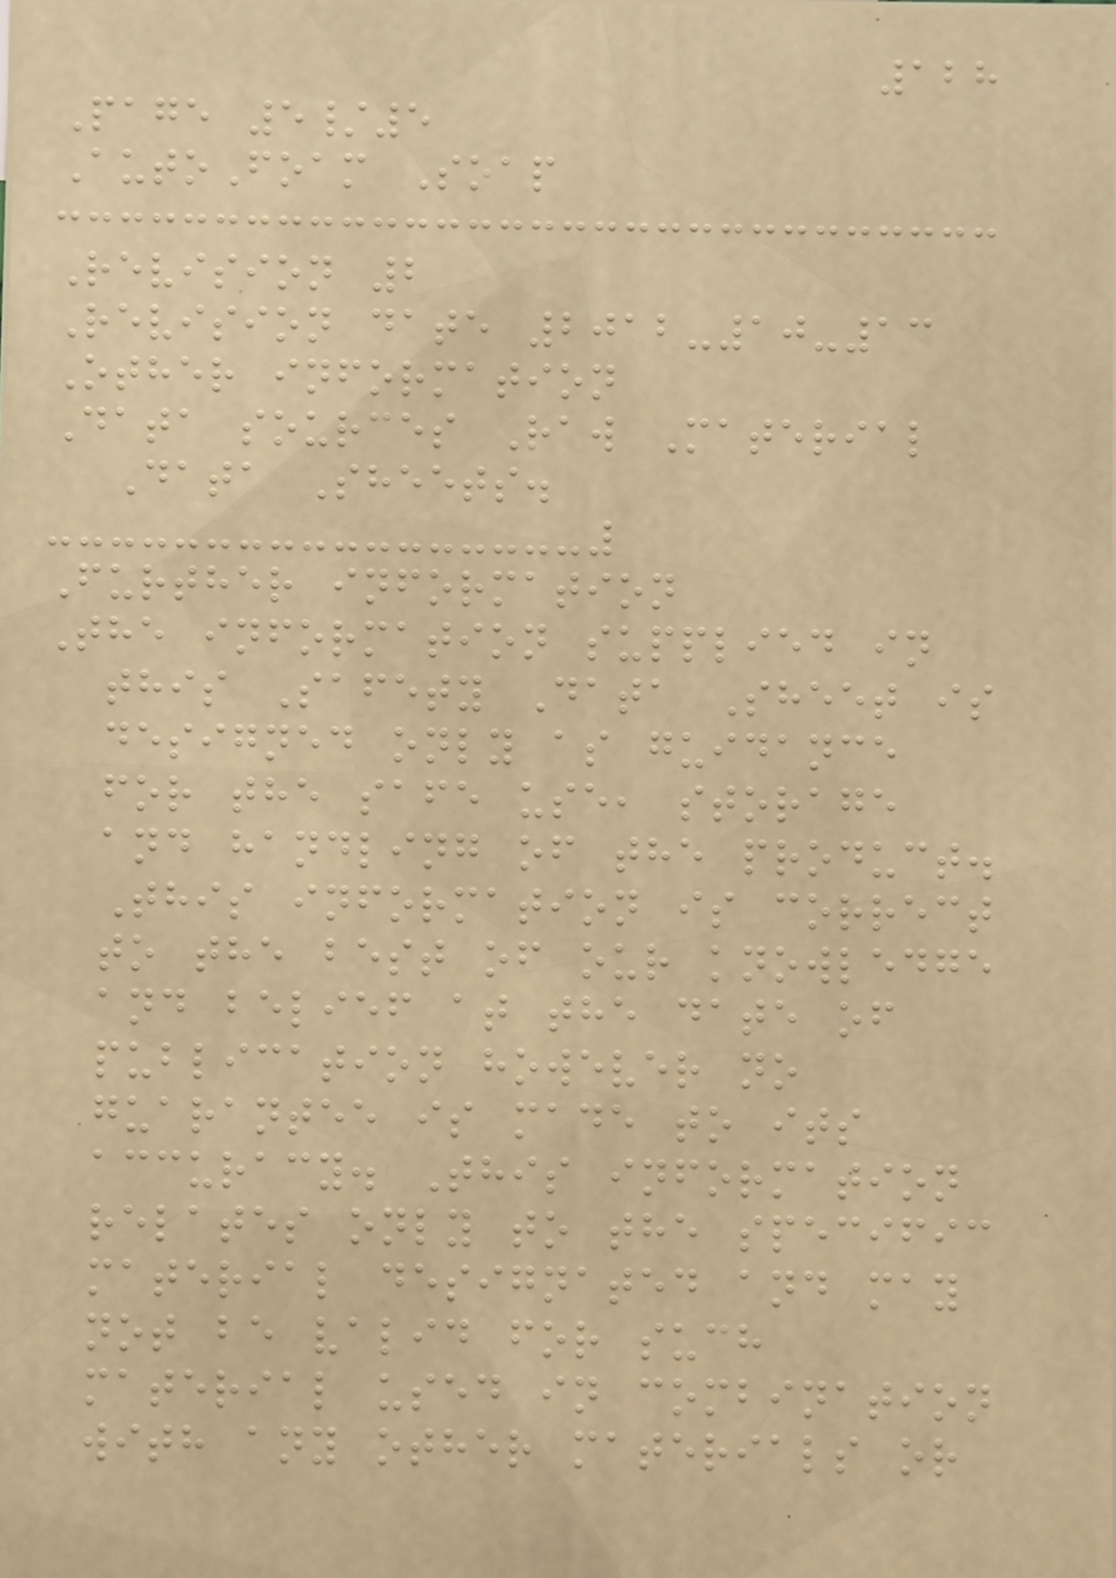128
Page 5/5
AutoFoam Soap
Revision 2
Revision date 2012-10-13
Other information
Data sources Raw Material
Data Sheets.
Further information
The information supplied in
this Safety Data Sheet is
designed only as guidance
for the safe use, storage
and handling of the product.
This information is correct
to the best of our knowledge
and belief at the date of
publication however no
guarantee is made to its
accuracy. This information
relates only to the specific
material designated and may
not be valid for such
material used in combination
with any other materials or
